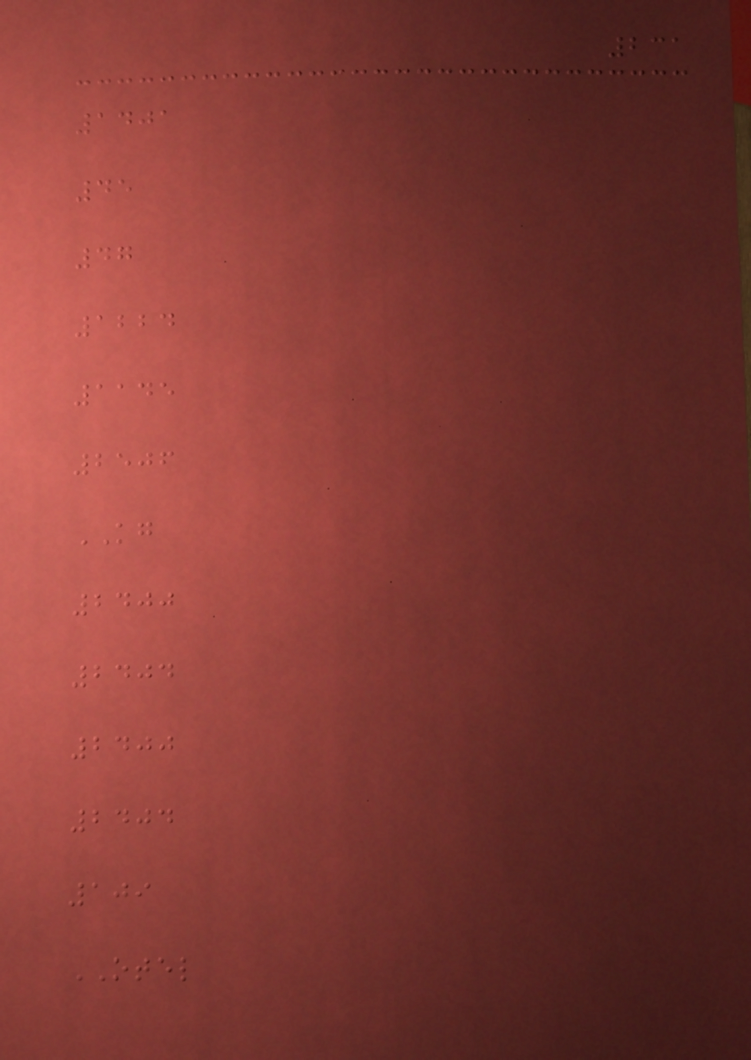231
1401
45
47
1224
1145
2506
KG
2400
2404
2400
2404
109
OTEL
